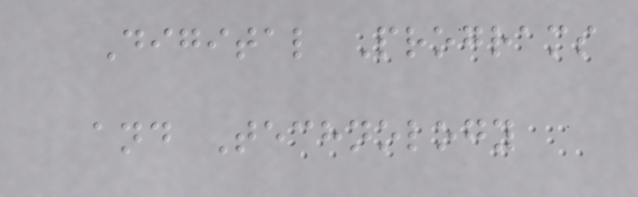Digital Programs
and Technology
